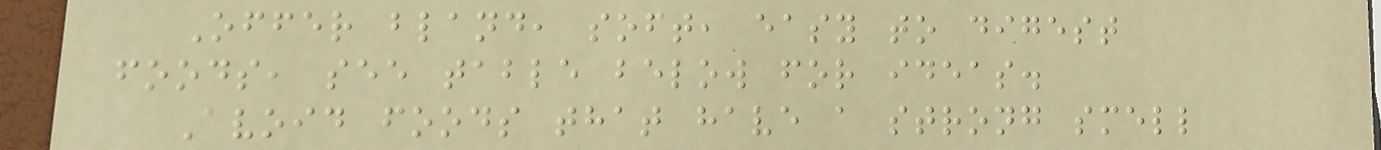Offer bland, soft, easy to digest
foods, see table below for ideas.
Avoid foods that have a strong smell
